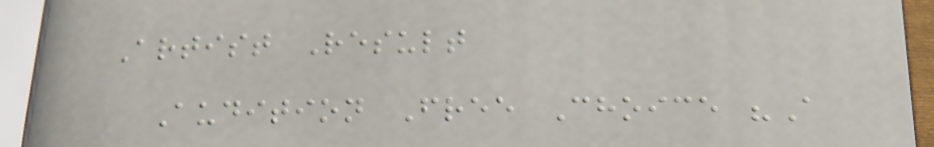Artist Result
Audition Free Choice "A
